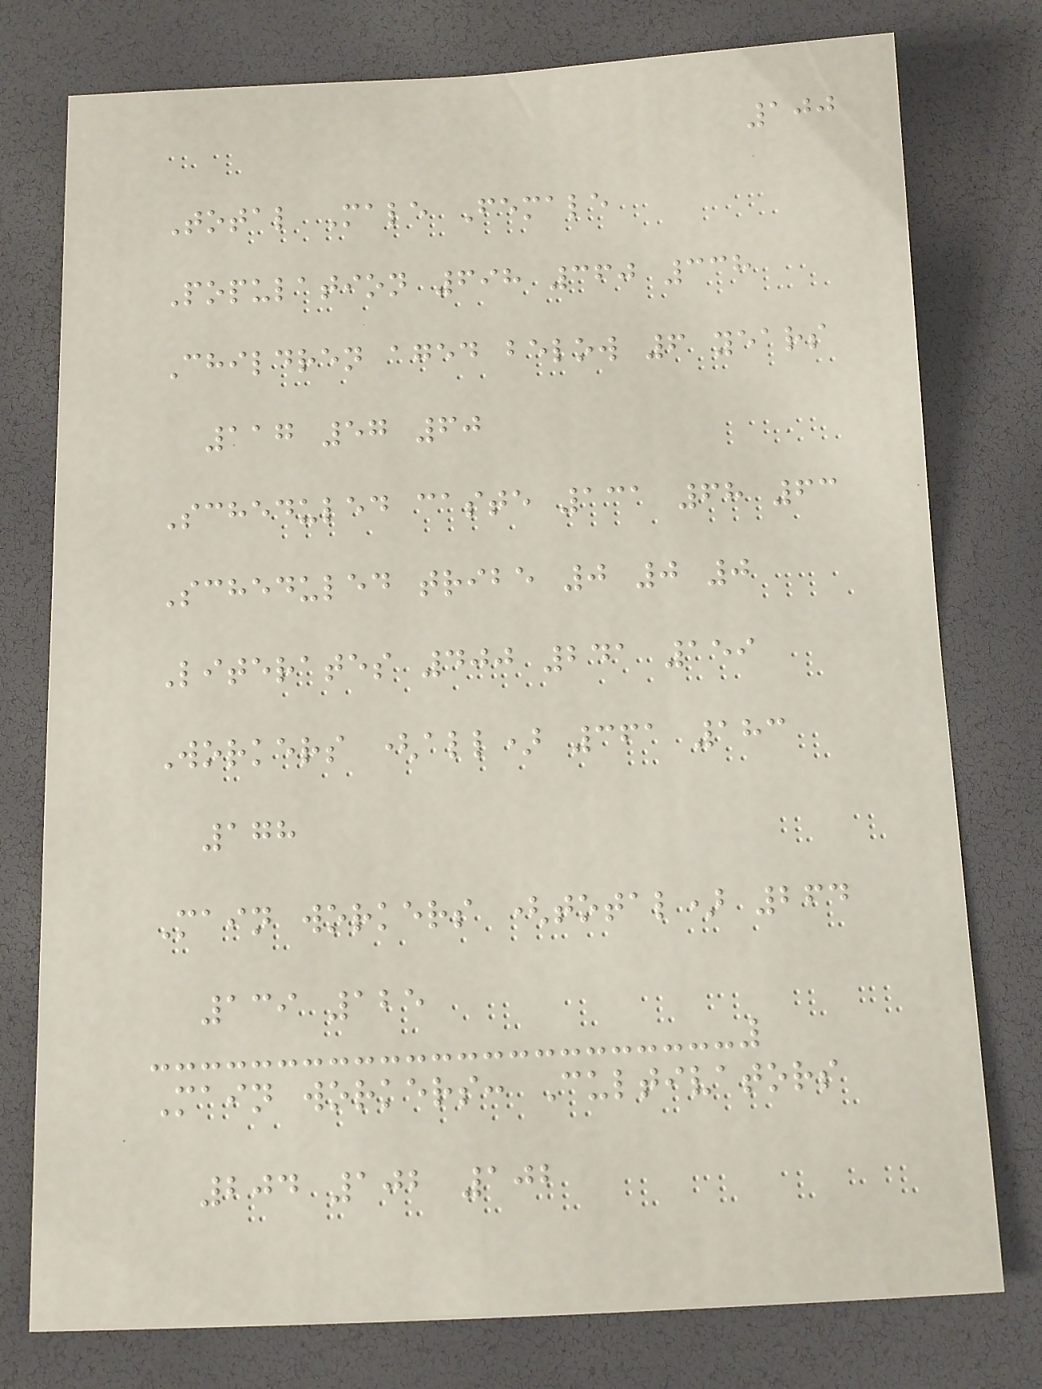100
Total Male Female
Population 698 360 338
Children aged below 6 years
117 57 60
Scheduled caste 131 68 63
Scheduled tribe 0 0 0
Literates 400 241 159
Workers (all) 361 183
178
Main workers (total) 264
139 125
Main workers: Cultivators
204 102 102
